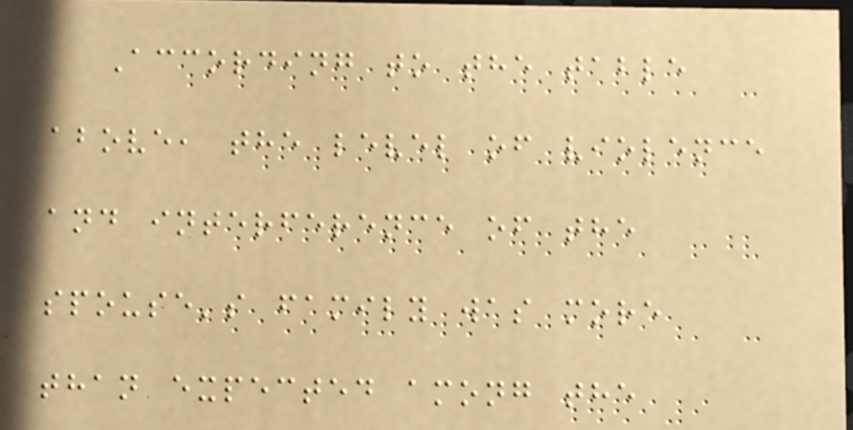According to the table
above, the level of violence
and interference of the
spouse's family was more
than expected among the
